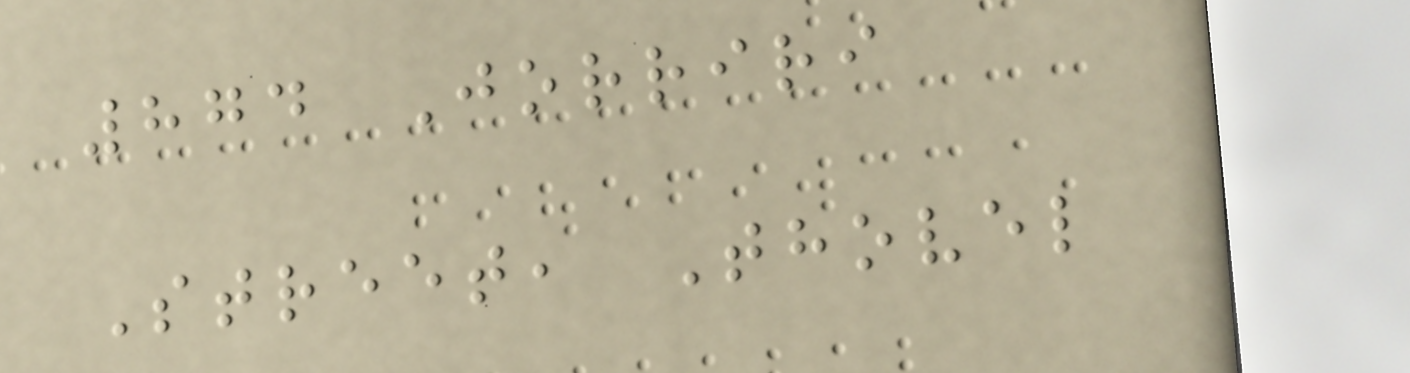874 Jorriri
Street, Thovel
